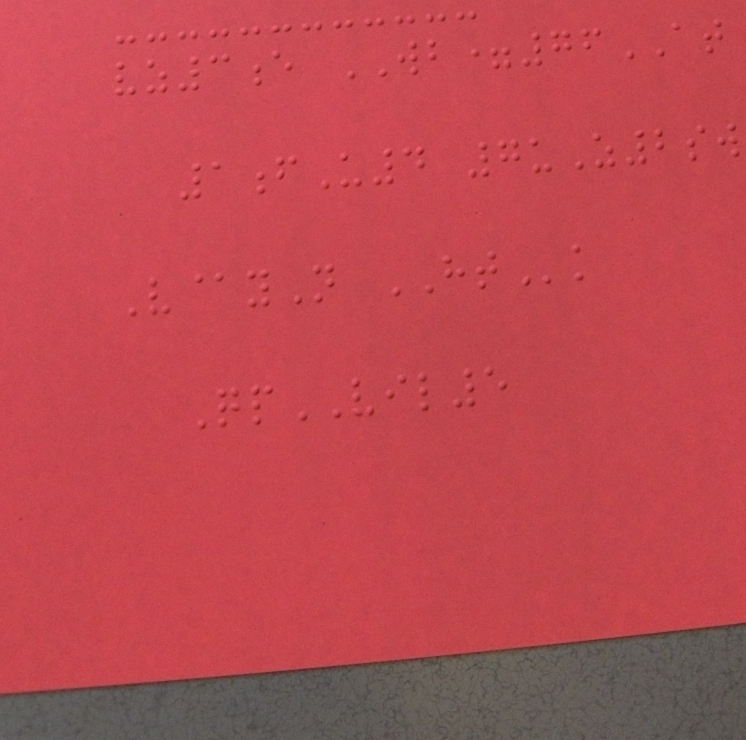vz3e WB=76AT
1fU4 7uZ2sw
V@yN HTk
QpVIL5
